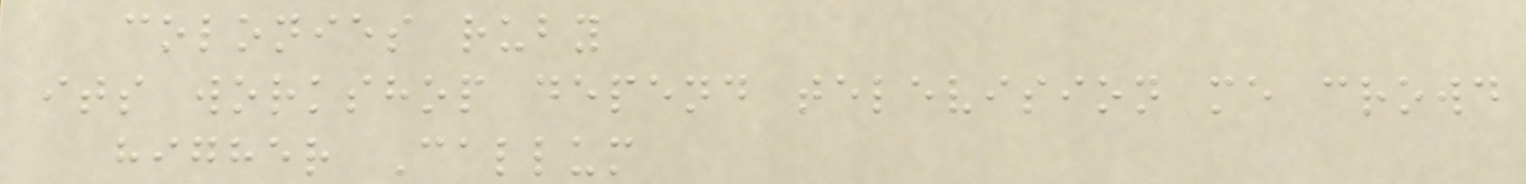colonies ruby
its workshop depend television me crowd
higher Callum
